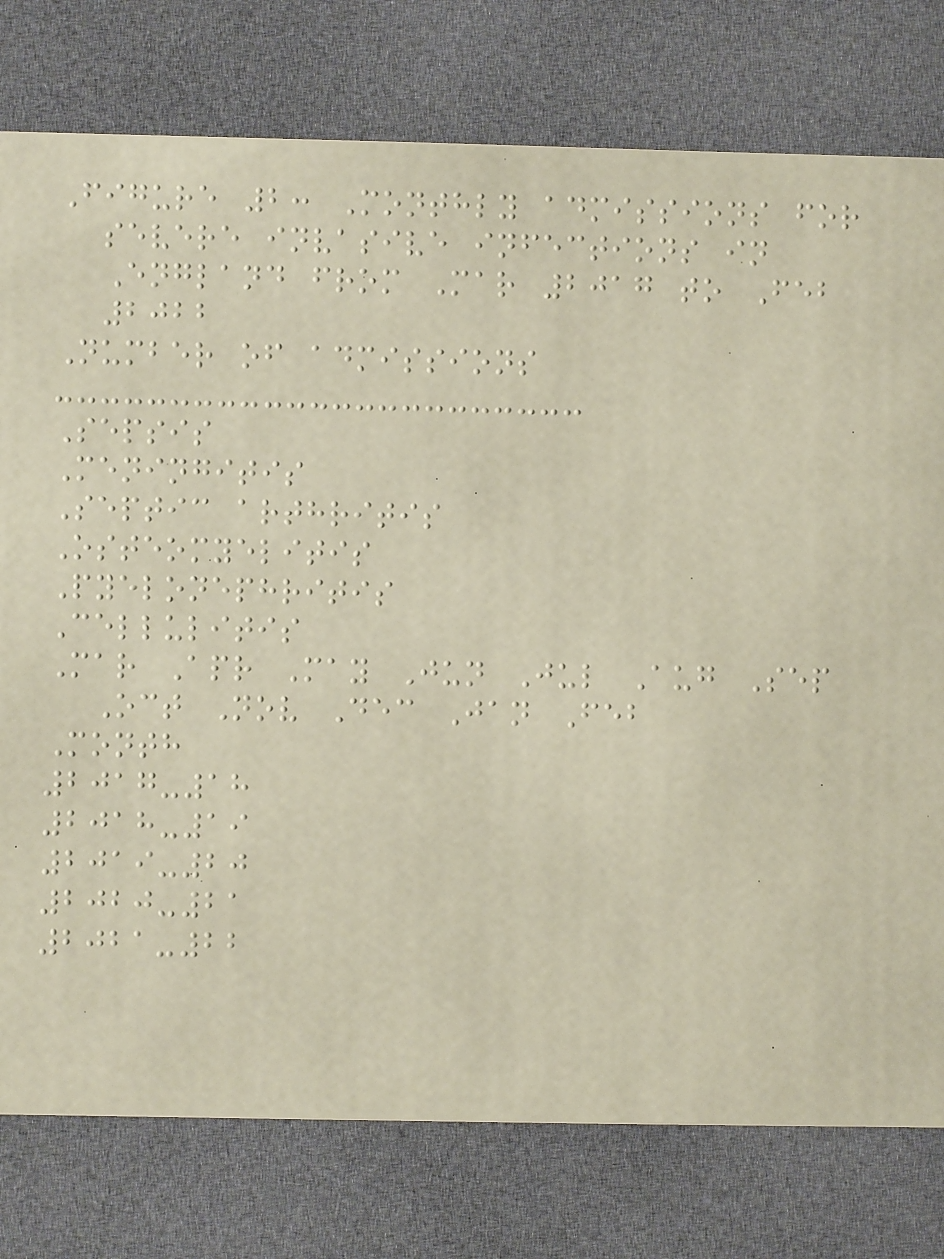Figure 2: Monthly admissions for
severe invasive infections in
England from Mar 2017 to Feb
2022
Number of admissions
Sepsis
Meningitis
Septic arthritis
Osteomyelitis
Pyelonephritis
Cellulitis
Mar Apr May Jun Jul Aug Sep
Oct Nov Dec Jan Feb
Month
2017-18
2018-19
2019-20
2020-21
2021-22
